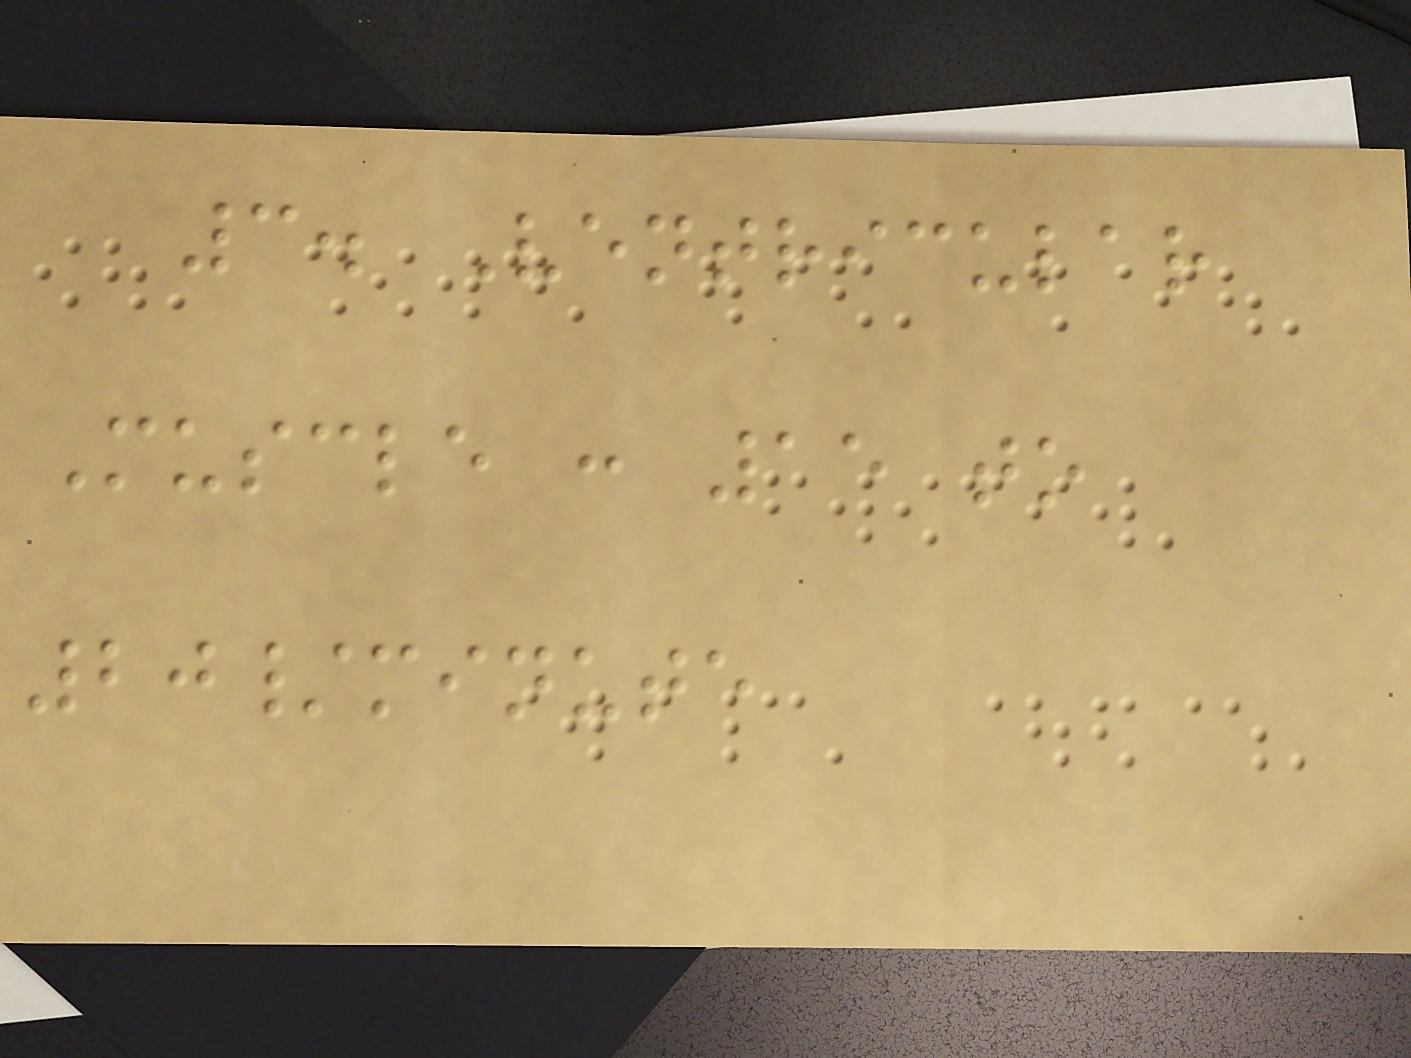3. Ventricular
Muscle : 15 to
20/minute
